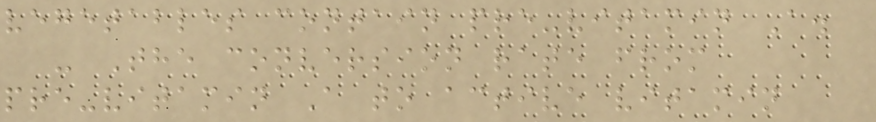vegetables contain pre-vitamin A.
- The conversion rate from
pre-vitamin A to active vitamin
